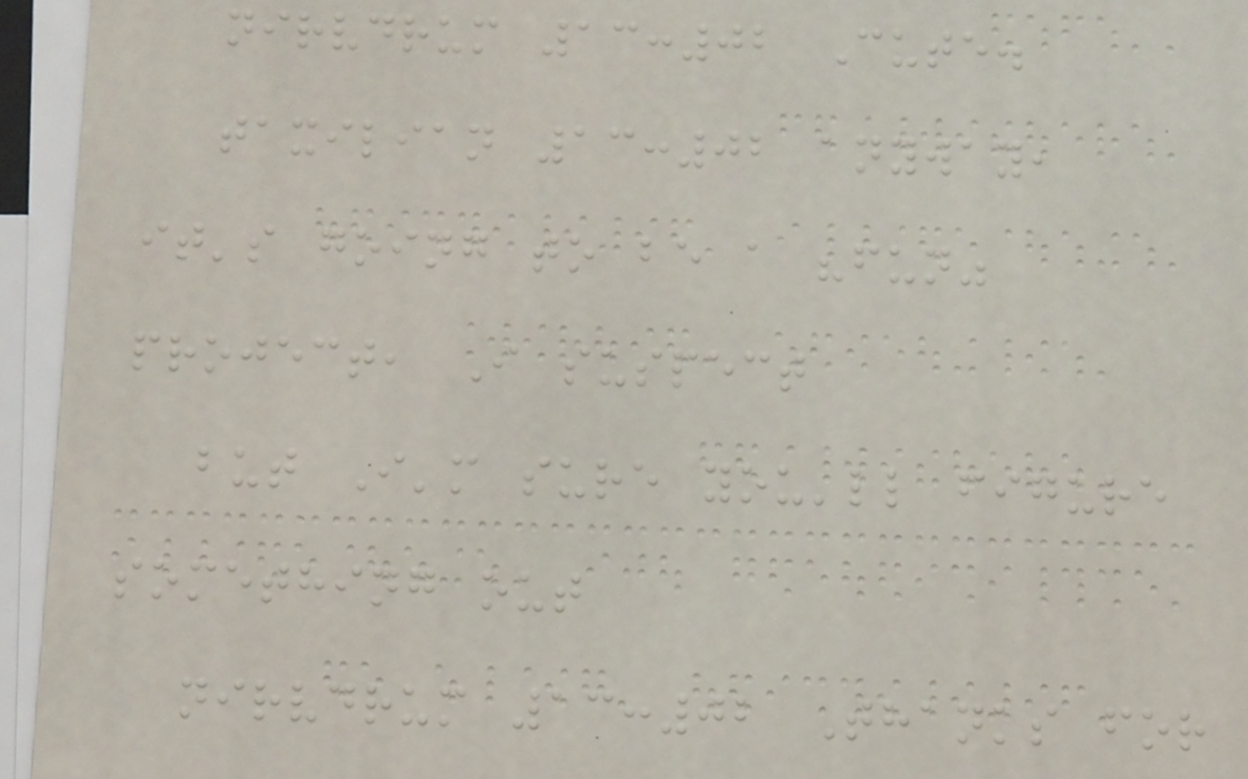nirvdrum 13:02 Cute.
taxilian 13:02 anyway,
it's going to be a "fun"
project, I suspect
but I'm sure you'll figure
something out
nirvdrum 13:02 Thanks for
